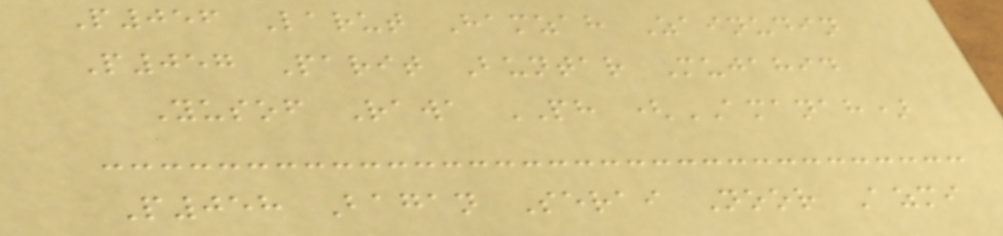P056 Larut Hamzah Zainudin
P057 Parit Buntar Mujahid
Yusof Rawa PH (AMANAH)
P058 Bagan Serai Noor Azmi
